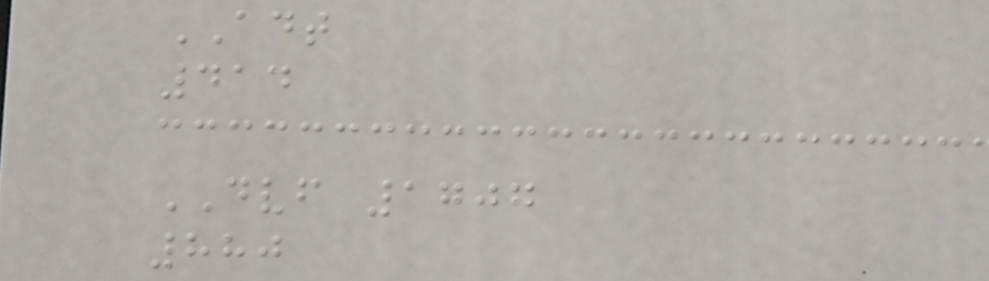ADT
414
DVF 1707
880
